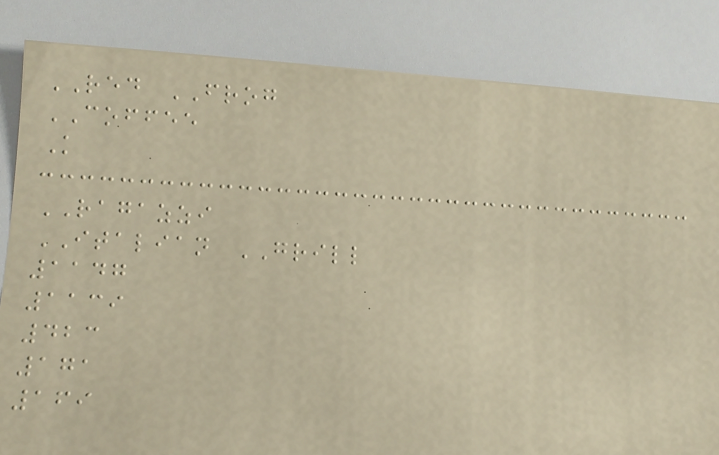RED FROG
COFFEE
K
RAGAZZI
ITALIAN GRILL
1147
1139
423
171
169
